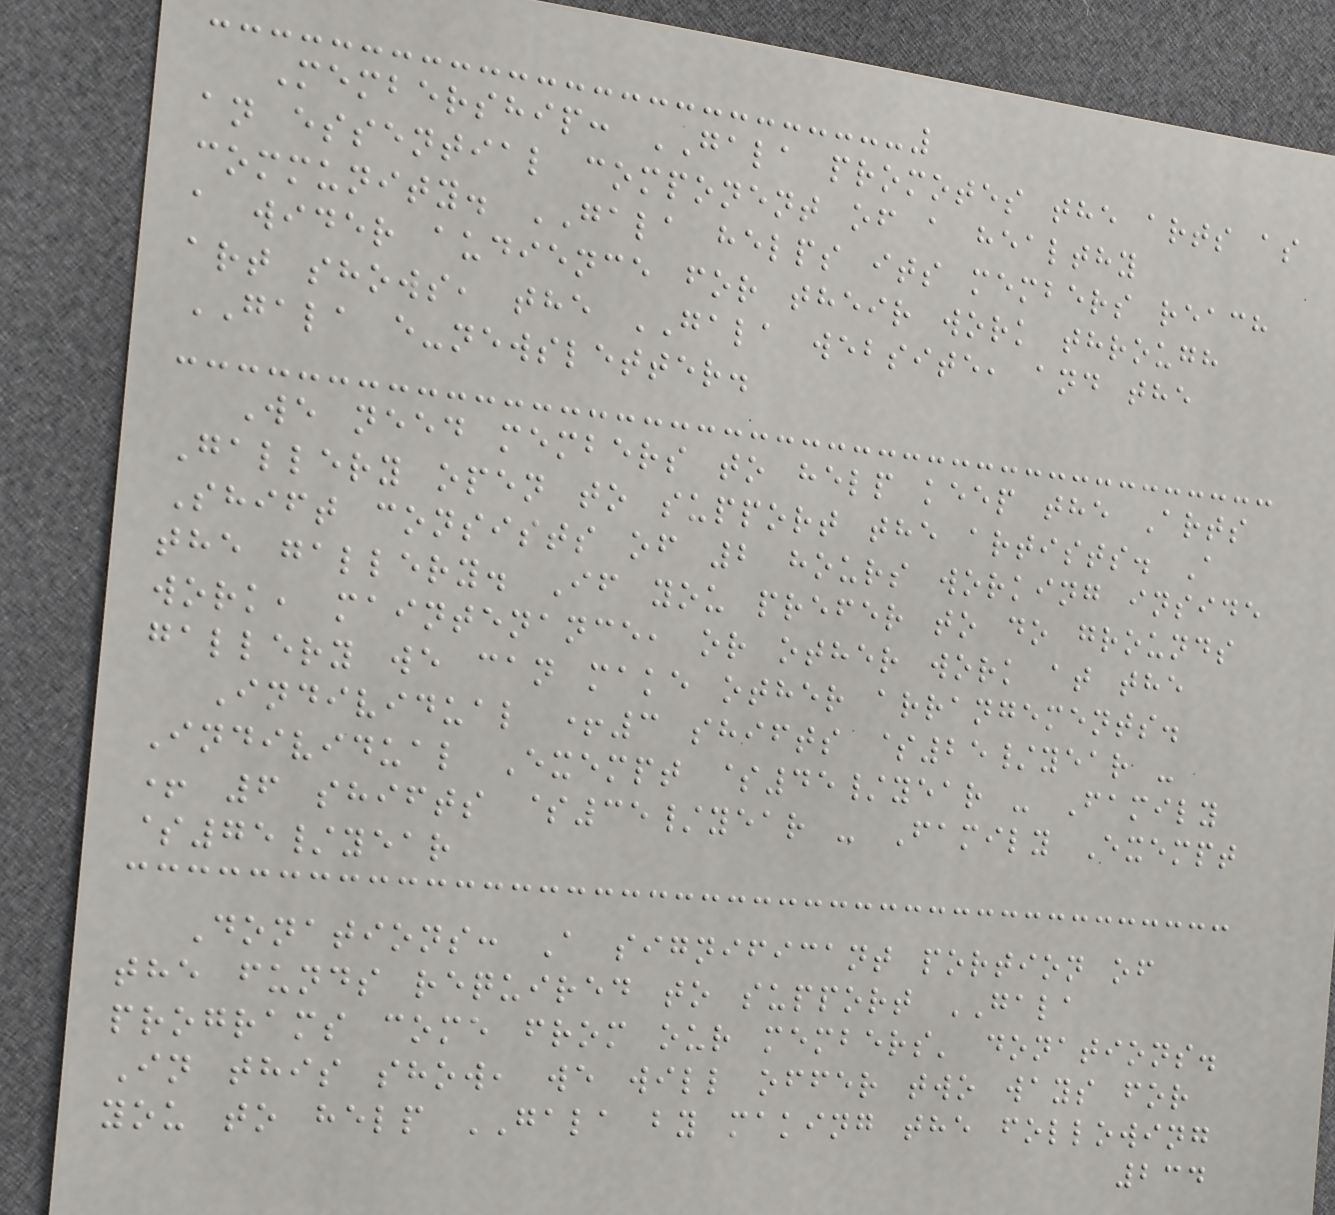Membership: GALA promotes the arts as
an essential component of a healthy
community. GALA helps its members reach
a wider audience for their work through
art shows, the GALA website, and the
GALA e-newsletter.
We need members to help keep the Arts
Gallery open to support the artists. A
Shift consists of 2 hours working inside
the gallery. If you prefer to do grounds
work, maintenance, or other work at the
gallery we can make other arrangements.
Individual +3 shifts $25/year -
Individual Exempt $45/year - Family
+ 6 shifts $35/year - Family Exempt
$75/year
Donations: A significant portion of
the funds required to support GALA
programs come from our members' donations.
In this show, we will offer two ways for
you to help GALA by making the following
234
